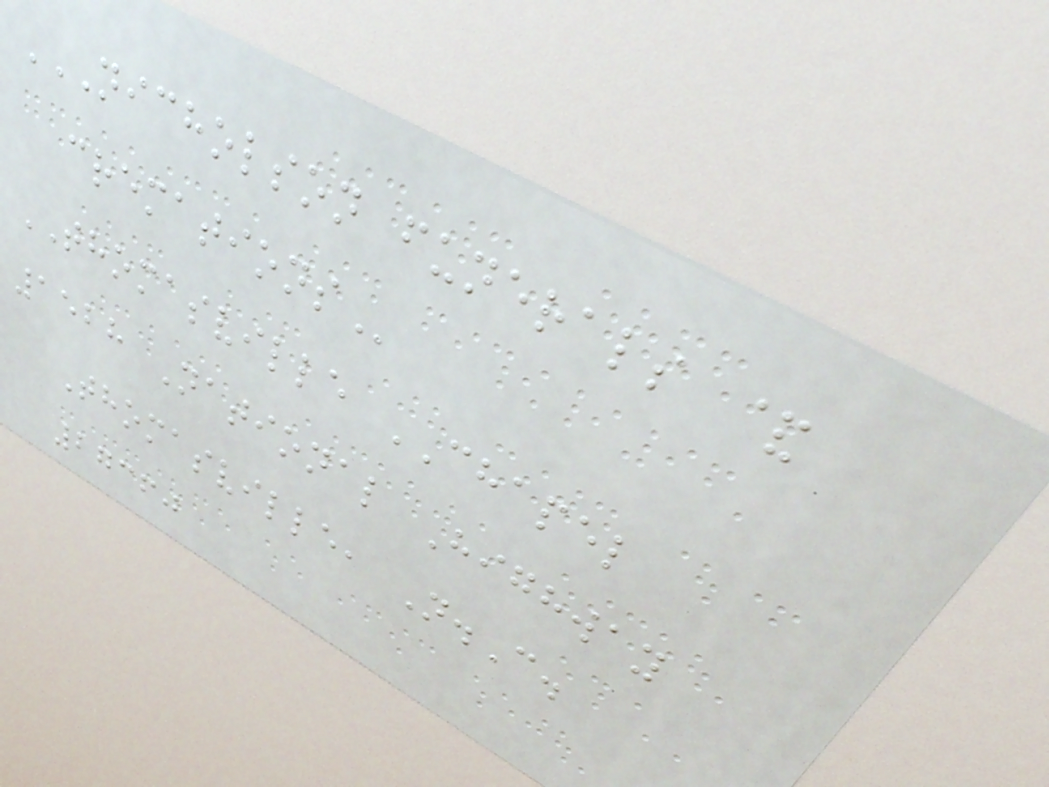NICHOLSON FUNERALS &
CREMATIONS
THOMASVILLE CHAPEL
1528 National Highway
Thomasville, N.C.
27360
